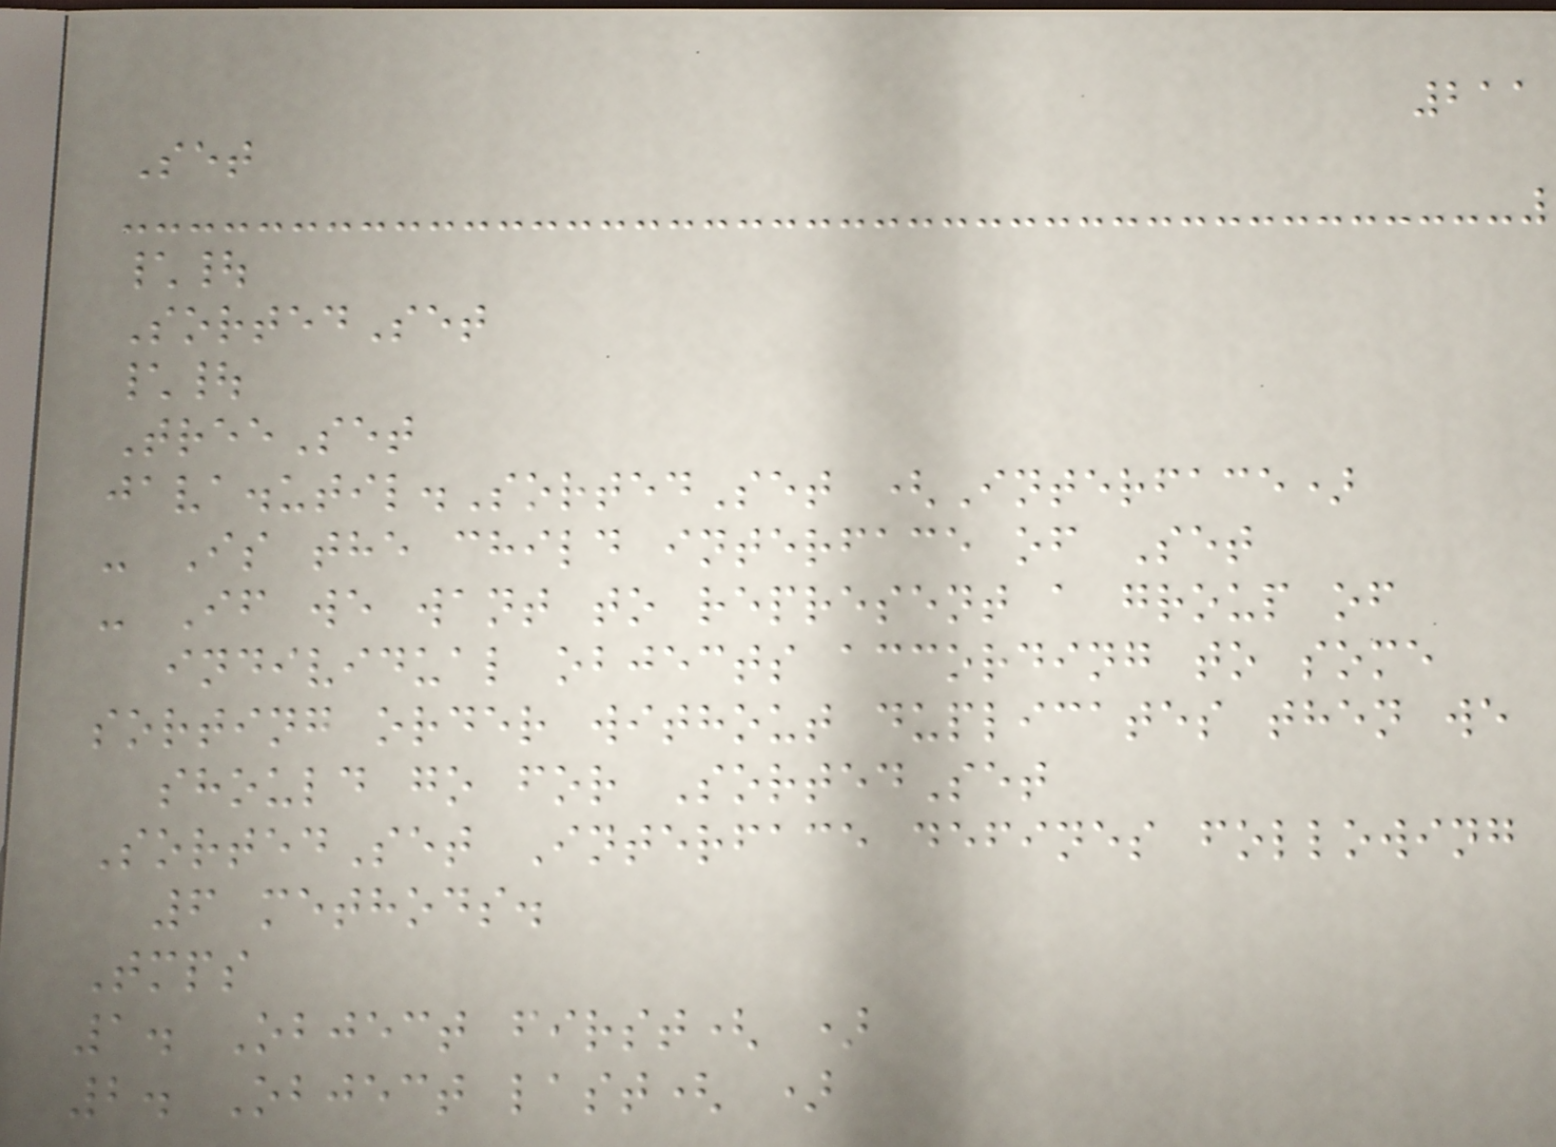211
Set
\|
SortedSet
\|
TreeSet
java.util.SortedSet (Interface)
- Is the child interface of Set
- If we want to represent a group of
individual objects according to some
sorting order without duplicates then we
should go for SortedSet
SortedSet Interface defines following
6 methods.
Tmps
1. Object first( )
2. Object last( )
